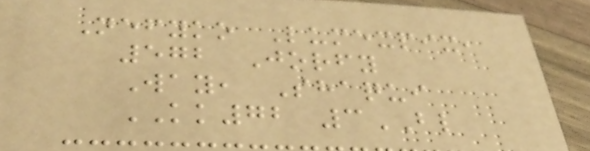Nefyko Lumexpix,
572 Jorfy
Way, Shaqui
KK72 3BL
